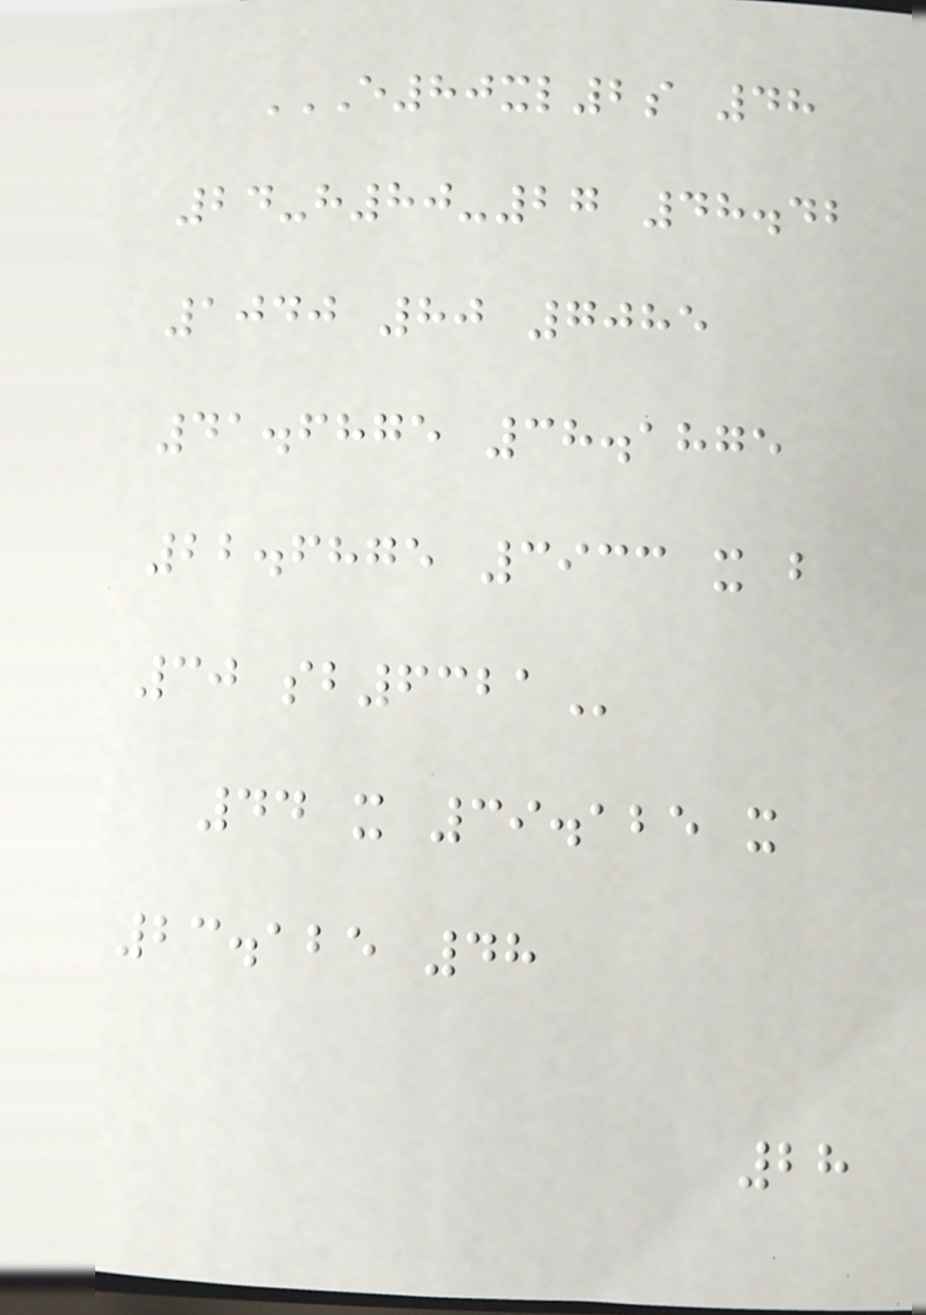E80XL2S 48
24-H80-27 48.42
1040 80 7085
41.6875 38.1875
22.6875 3933 X B
30 SB6321
44 x 39.125 x
23.125 48
28
